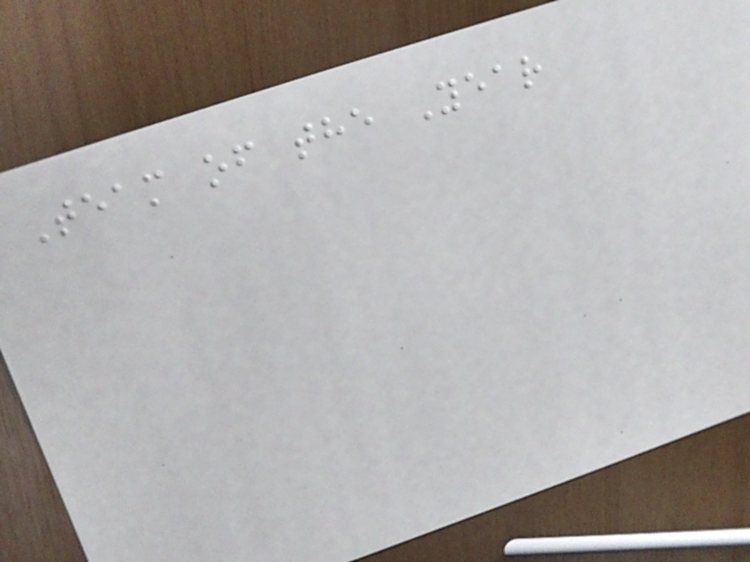Team of the Year
